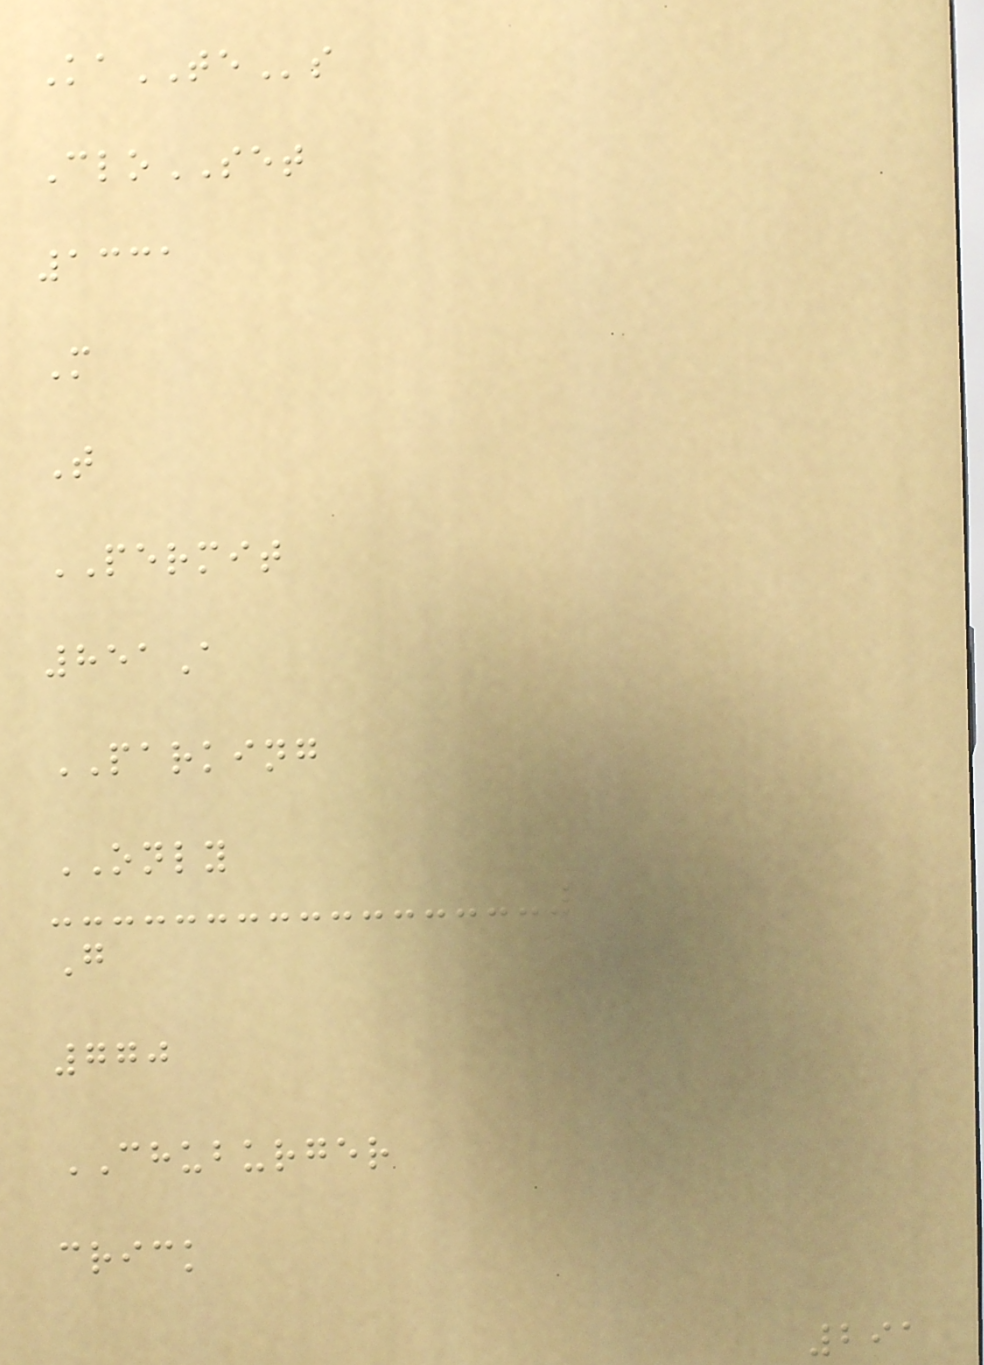KaTEs
CloSET
1331
M
T
PERMIT
851A
PARKING
ONLY
G
770
CHUBURGER
crick
291
